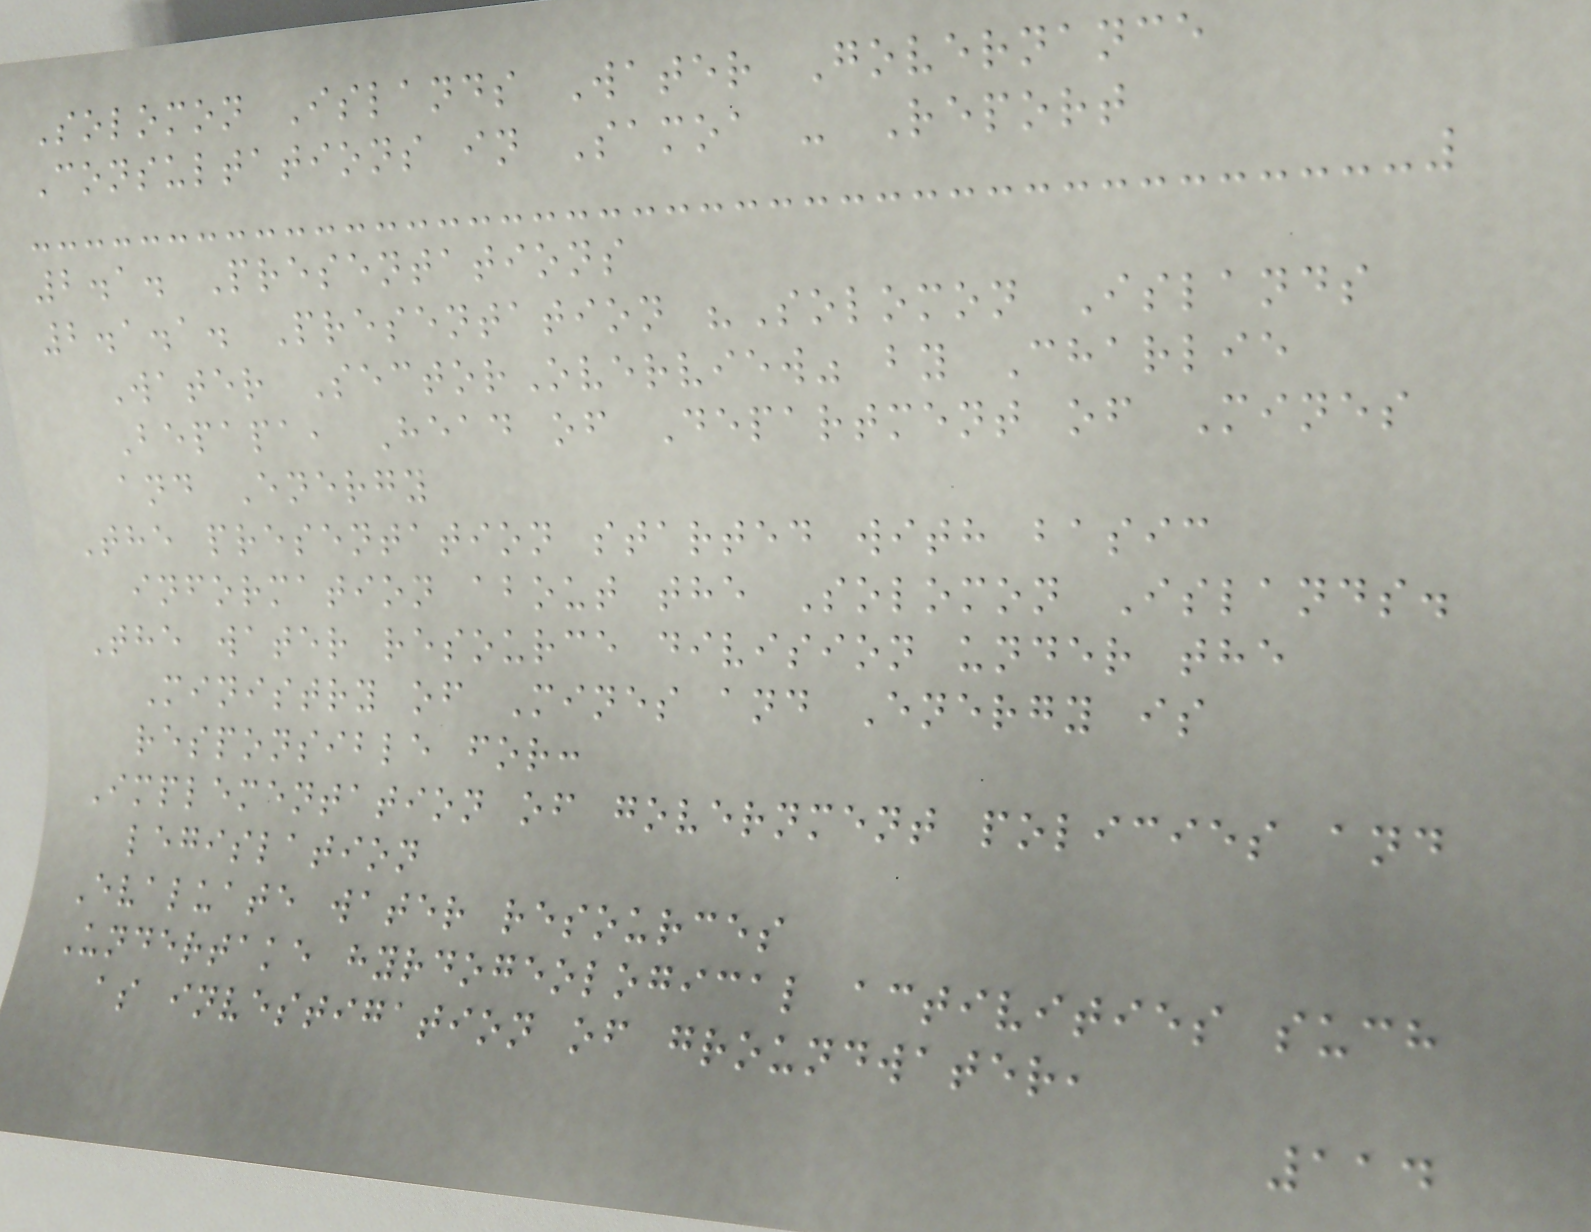Solomon Islands Water Governance
Consultations in Samoa - Report
2.1. Presentations
2.1.1. Presentation "Solomon Islands
Water SectorOverview" by Charlie
Bepapa, Head of Department of Mines
and Energy
The presentation started with basic
information about the Solomon Islands.
The water resource division under the
Ministry of Mines and Energy is
responsible for:
Implementation of government policies and
legislation
Evaluate water resources
Undertake hyrdogeological activities such
as investigation of groundwater,
114
